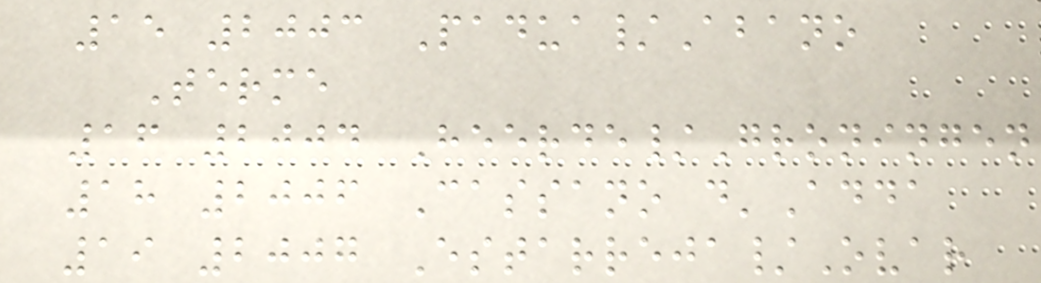15 2003 Padua/Abano
Terme
16 2004 Heerde/Groningen
18 2006 Cassano d'Adda
19 2007 Estarreja/Ovar
